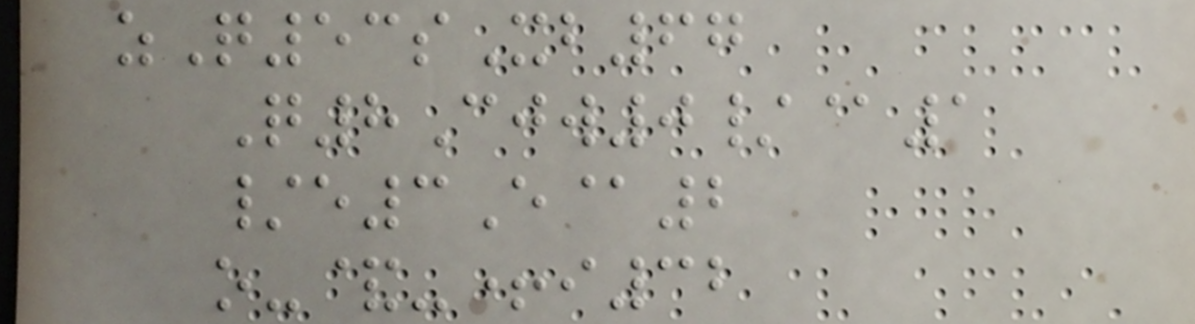zQ53sXb67
Q8Cjw0/@1
/e3E@2
o-&-+i32
